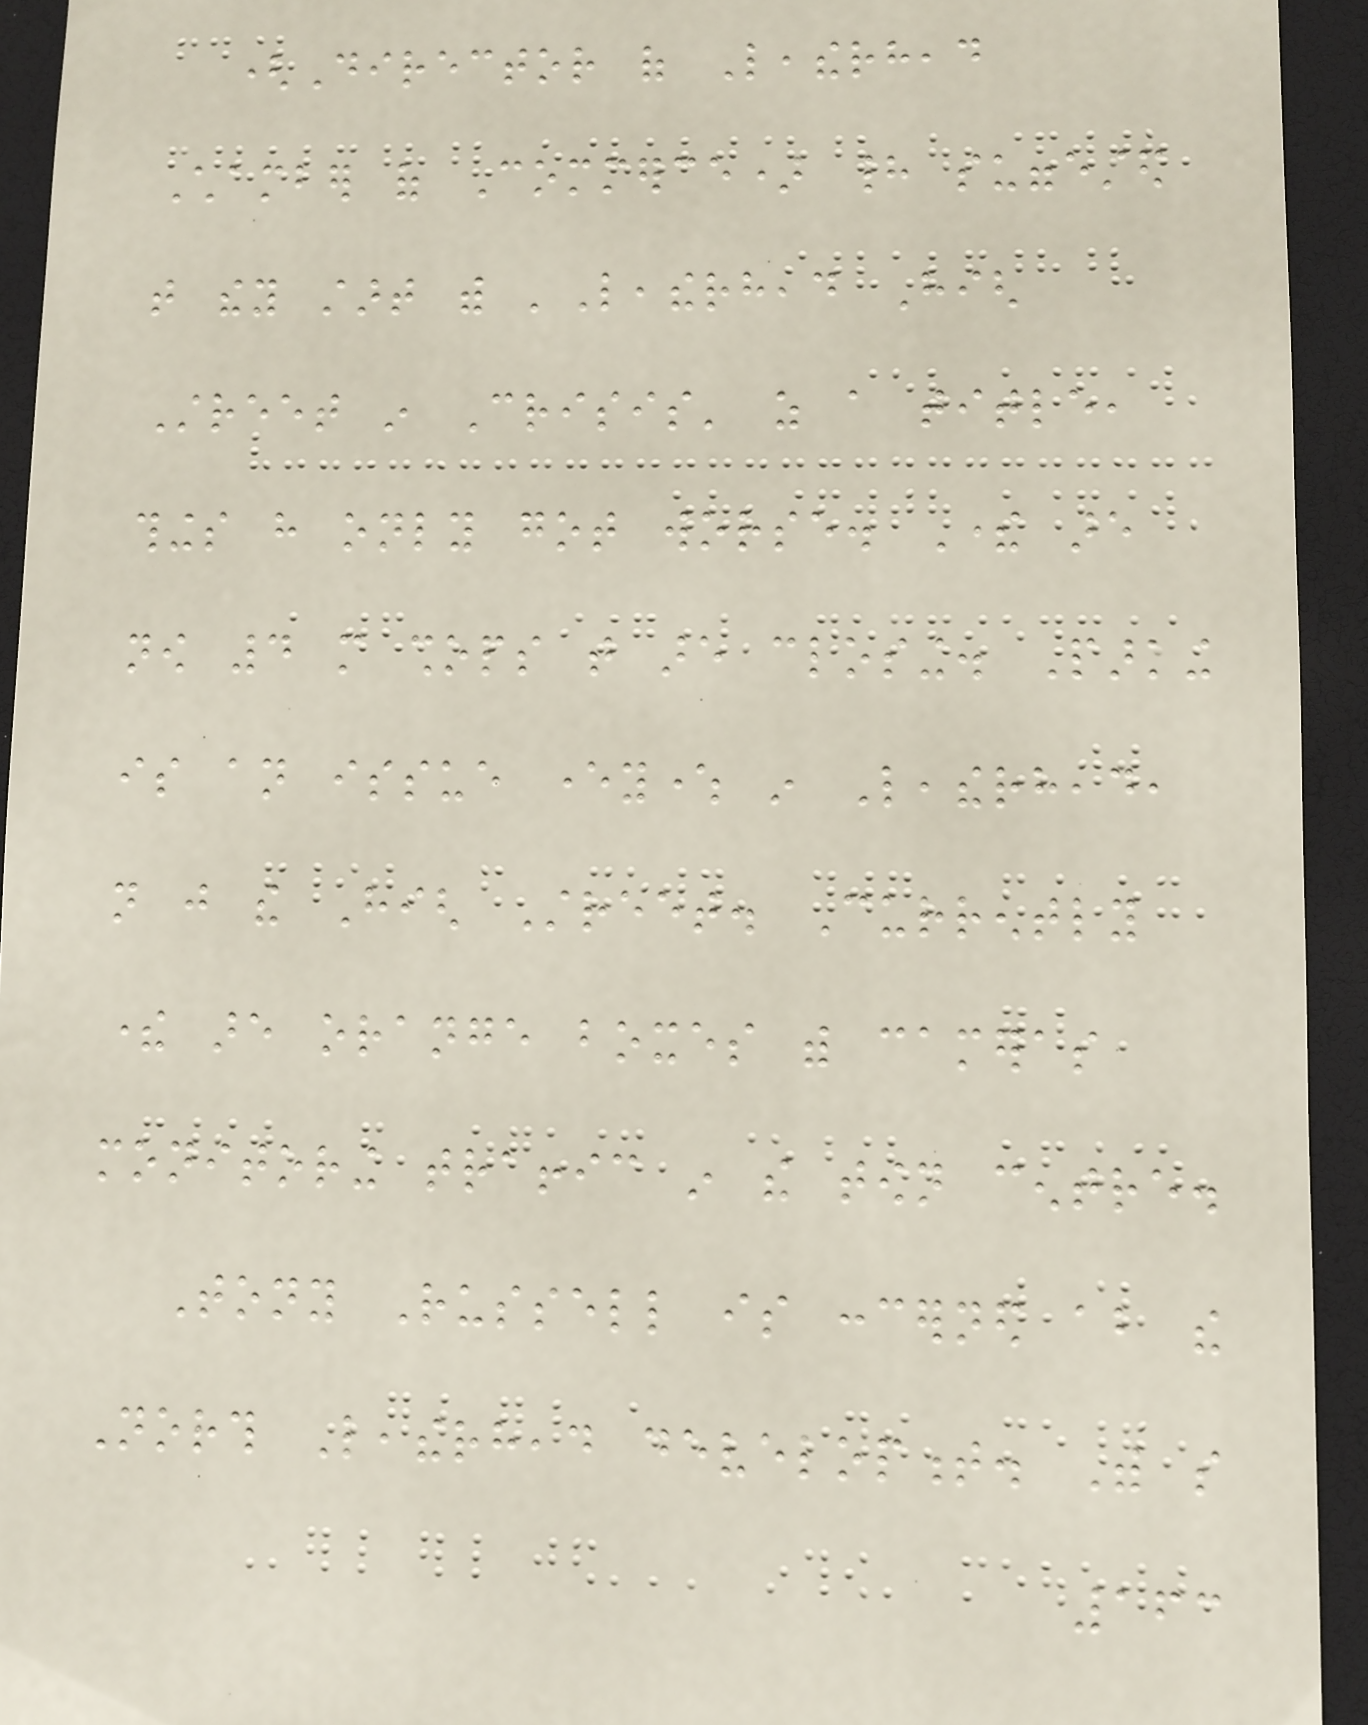(Director of Leatherhead
Chamber of Commerce) had suggested
that they start with 'Leatherhead High
Street in Crisis' as a title,
things have only got worse. There are
now 4 more shops that are closing. Parking
is an issue everywhere in Leatherhead,
not just the High Street. Currently
there are orange boxes with cameras
monitoring traffic in the town centre.
Tony Russell is concerned about the
North Leatherhead development. With so
163
